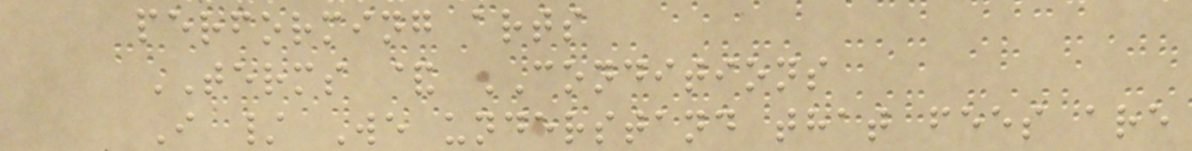performing arts
TERMS & CONDITIONS
I / We understand that fees are
